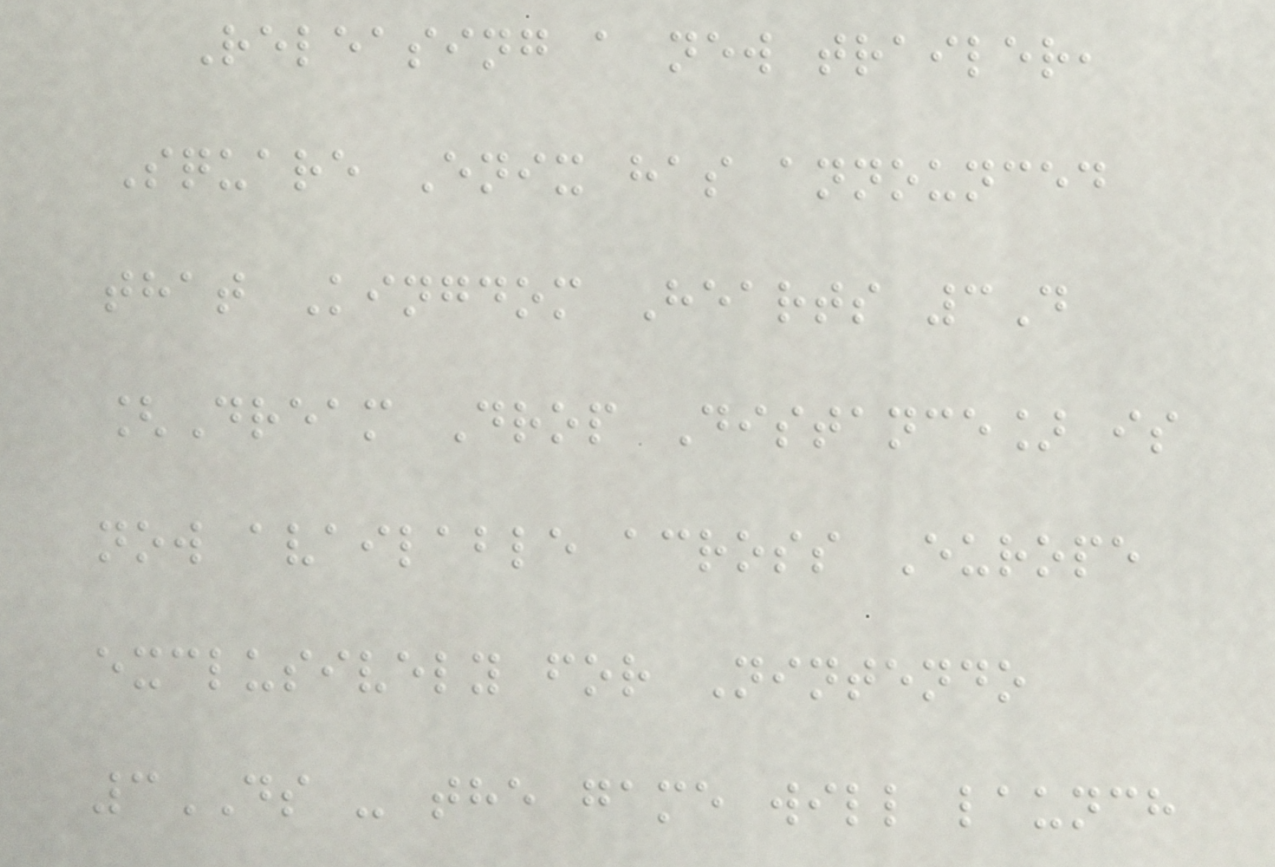Releasing a new trailer,
Square Enix has announced
that Kingdom Hearts 3D
[Dream Drop Distance] is
now available across Europe
exclusively for Nintendo
3DS - the game will launch
